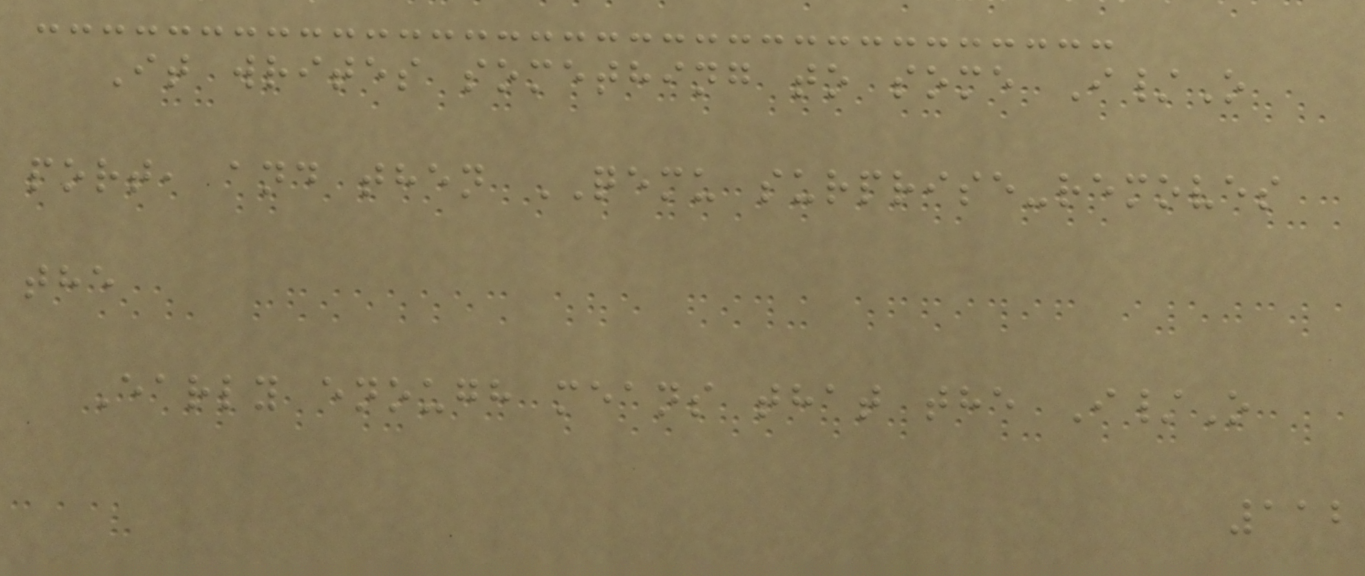It writes something to some I/O
port, and then QEMU surprise-removes
the
Early enough means that the I/O
112
